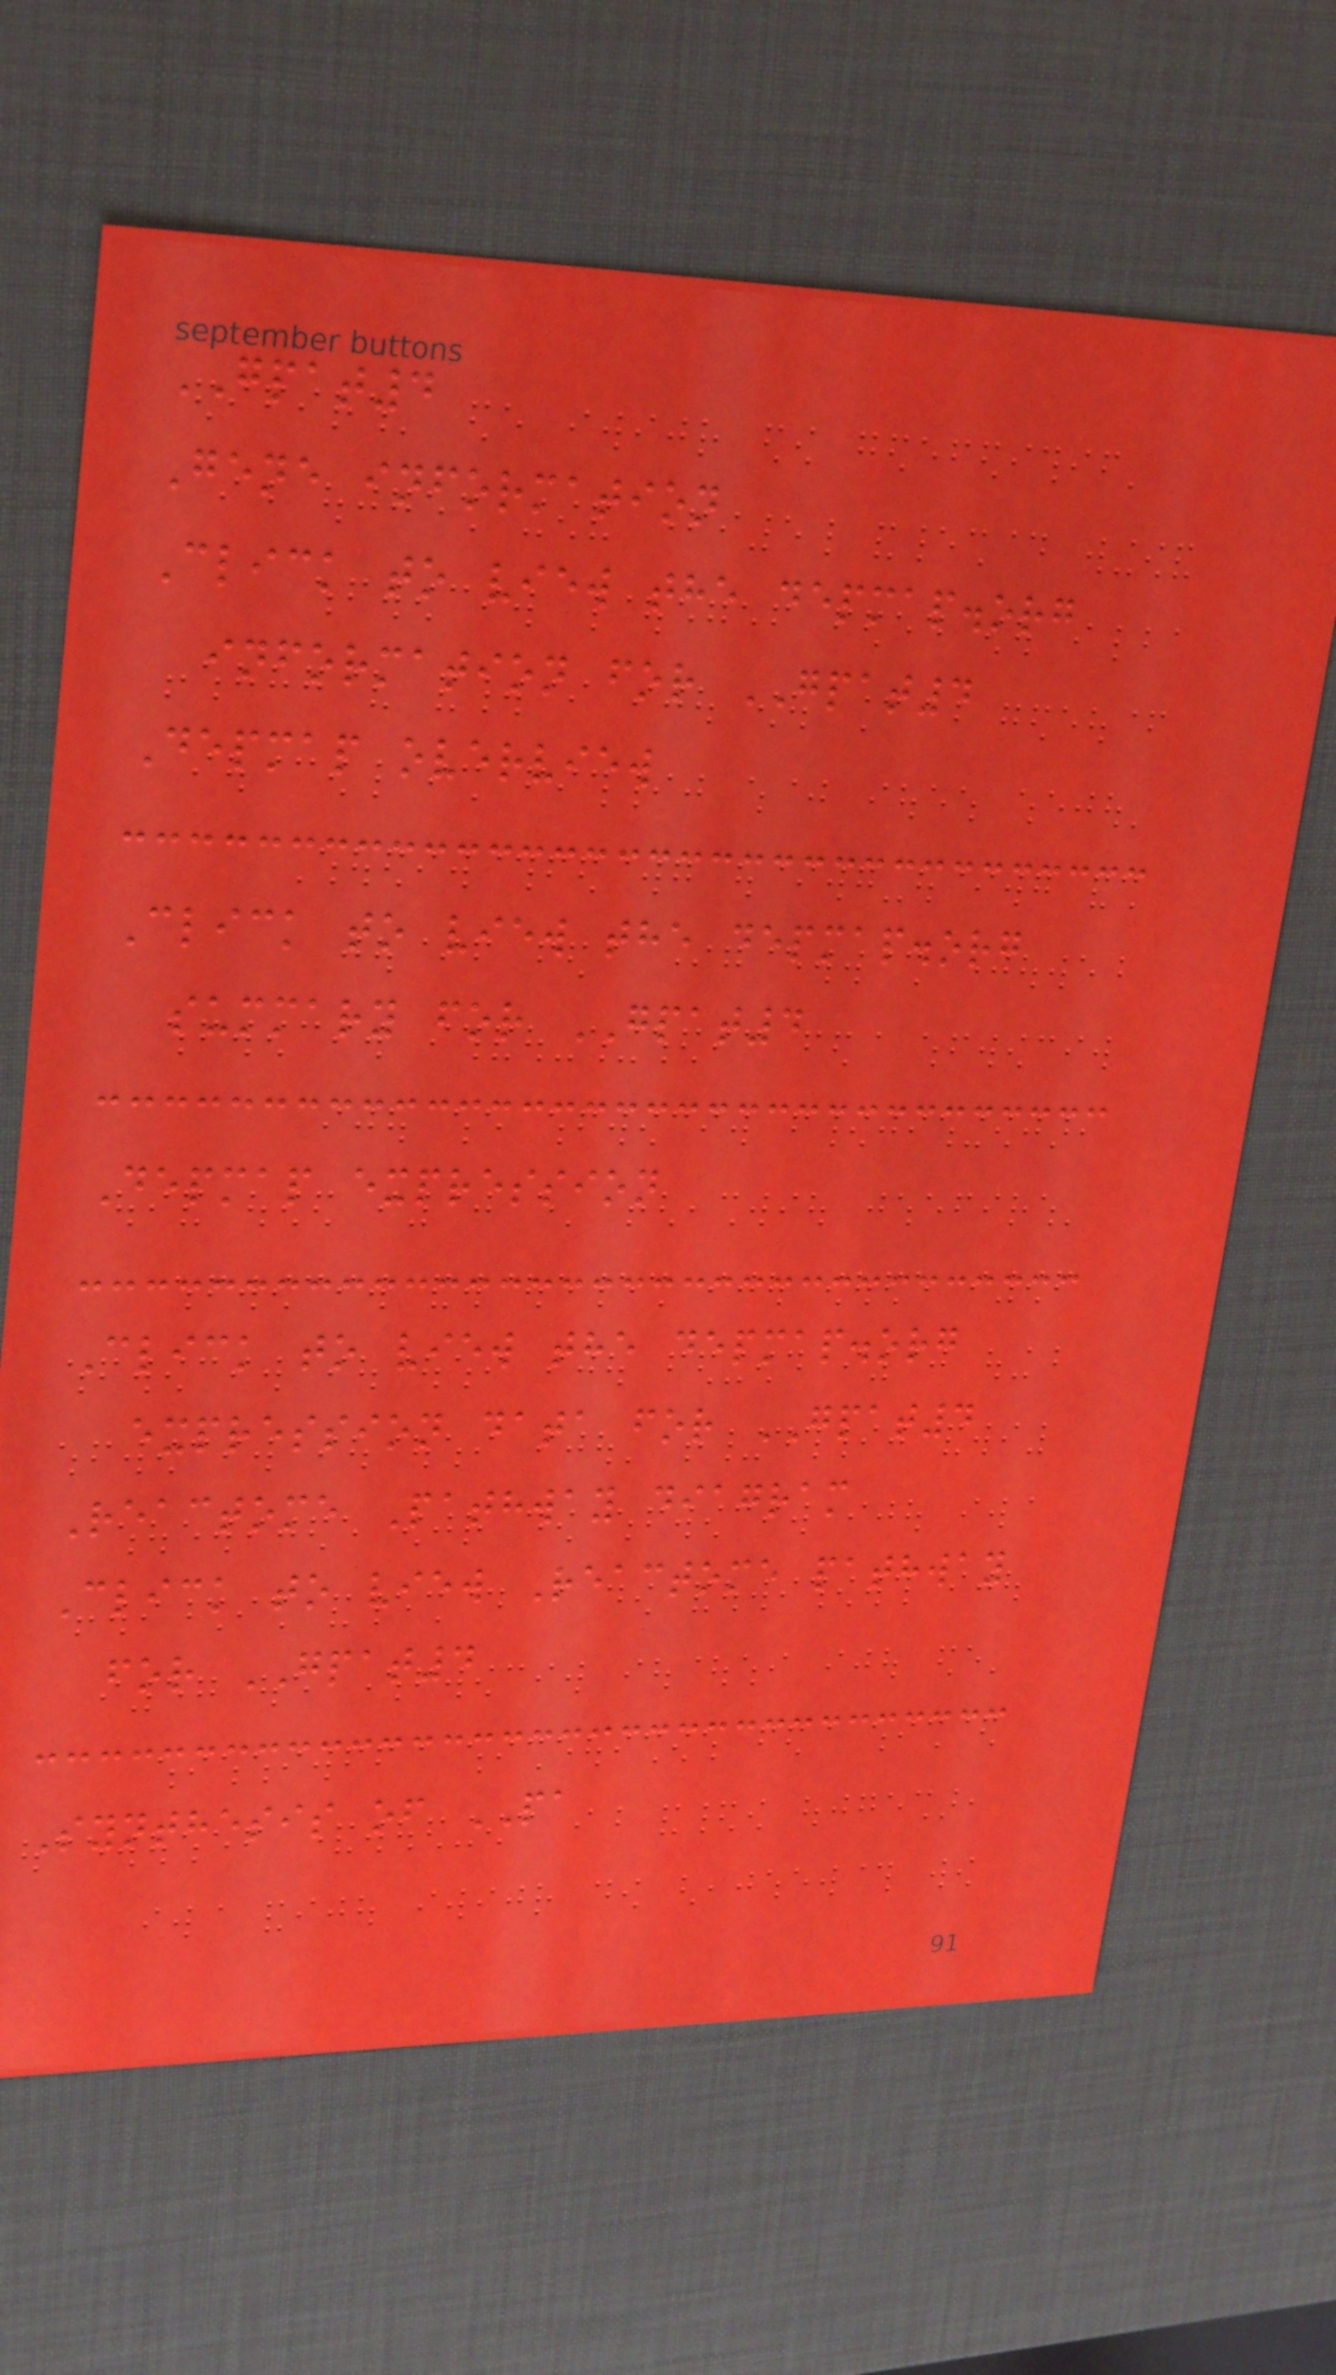GPAT4
Gene information
Click to view the depmap.org
information for GPAT4
Depmap overview
Click to view the depmap.org
summary for GPAT4
Depmap expression
Click to view the depmap.org
expression data for GPAT4
Reactome Pathway diagram
Click to view Reactome pathway
for GPAT4
Synthesis of PA
